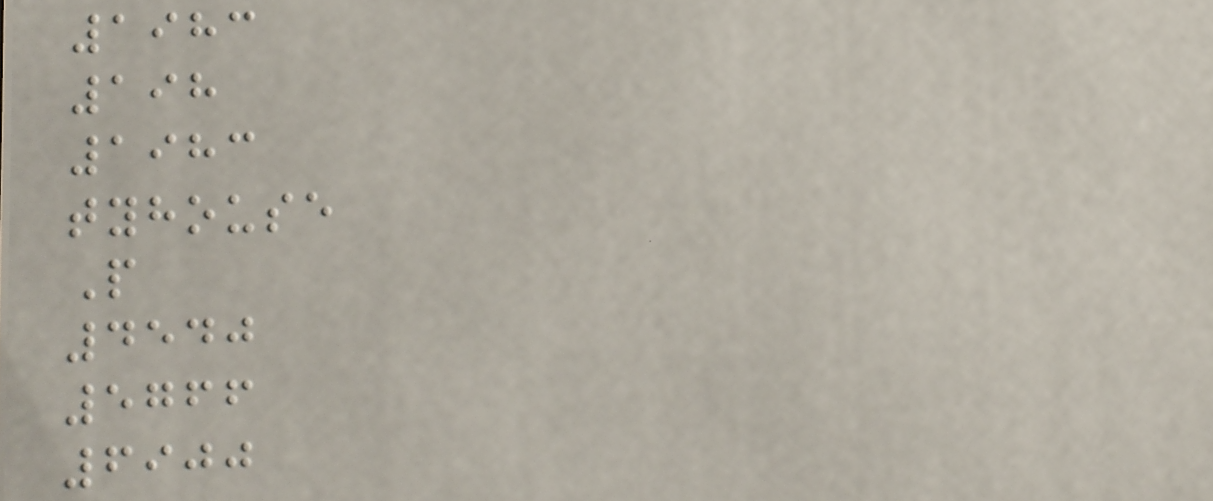1983
198
1983
tyhouse
P
4540
5766
6900
